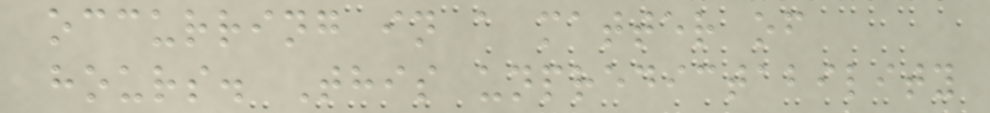occurring in a matter of
hours. This unpredictability
